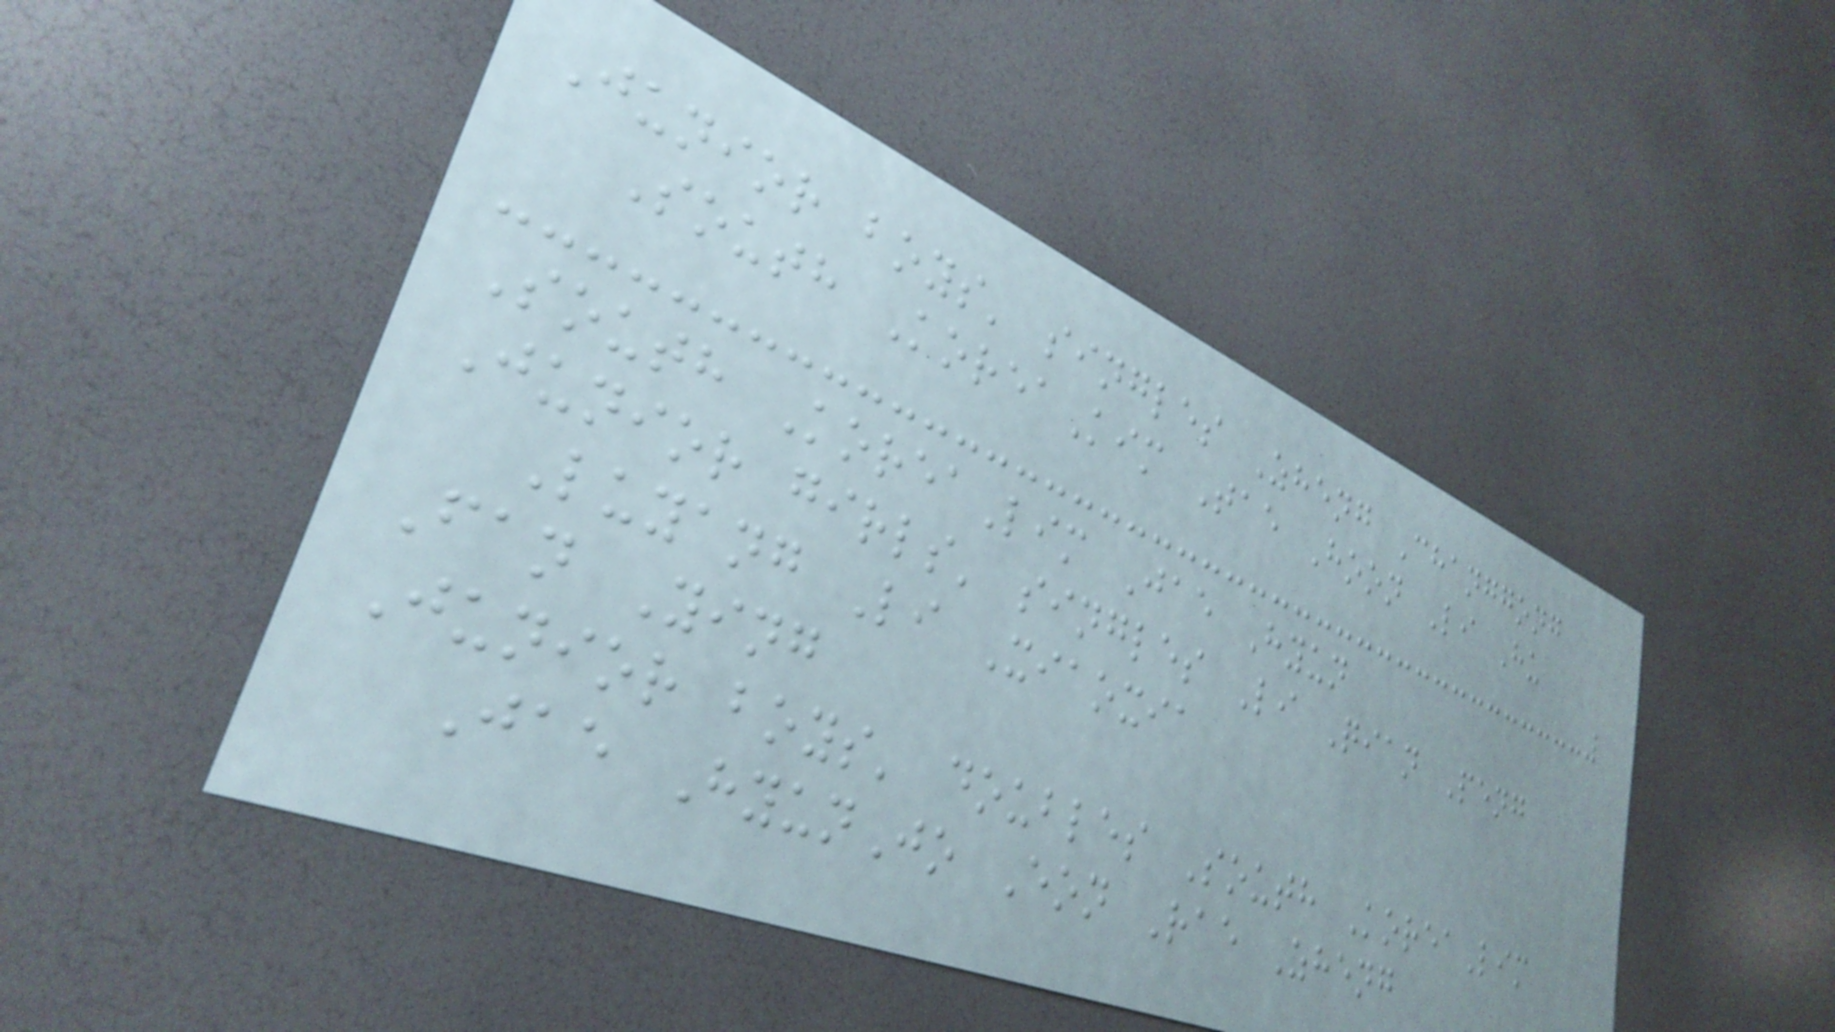Junior boys' singles Zheng Changgong
South KoreaKim Tae Hoon Li Hu
South KoreaLim Jae Hyun
Junior girls' singles Li Qian Peng
Luyang Li Xiaoxia
Fan Ying
Junior boys' doubles South KoreaLim
Jae HyunJo Eon Rae Zheng
